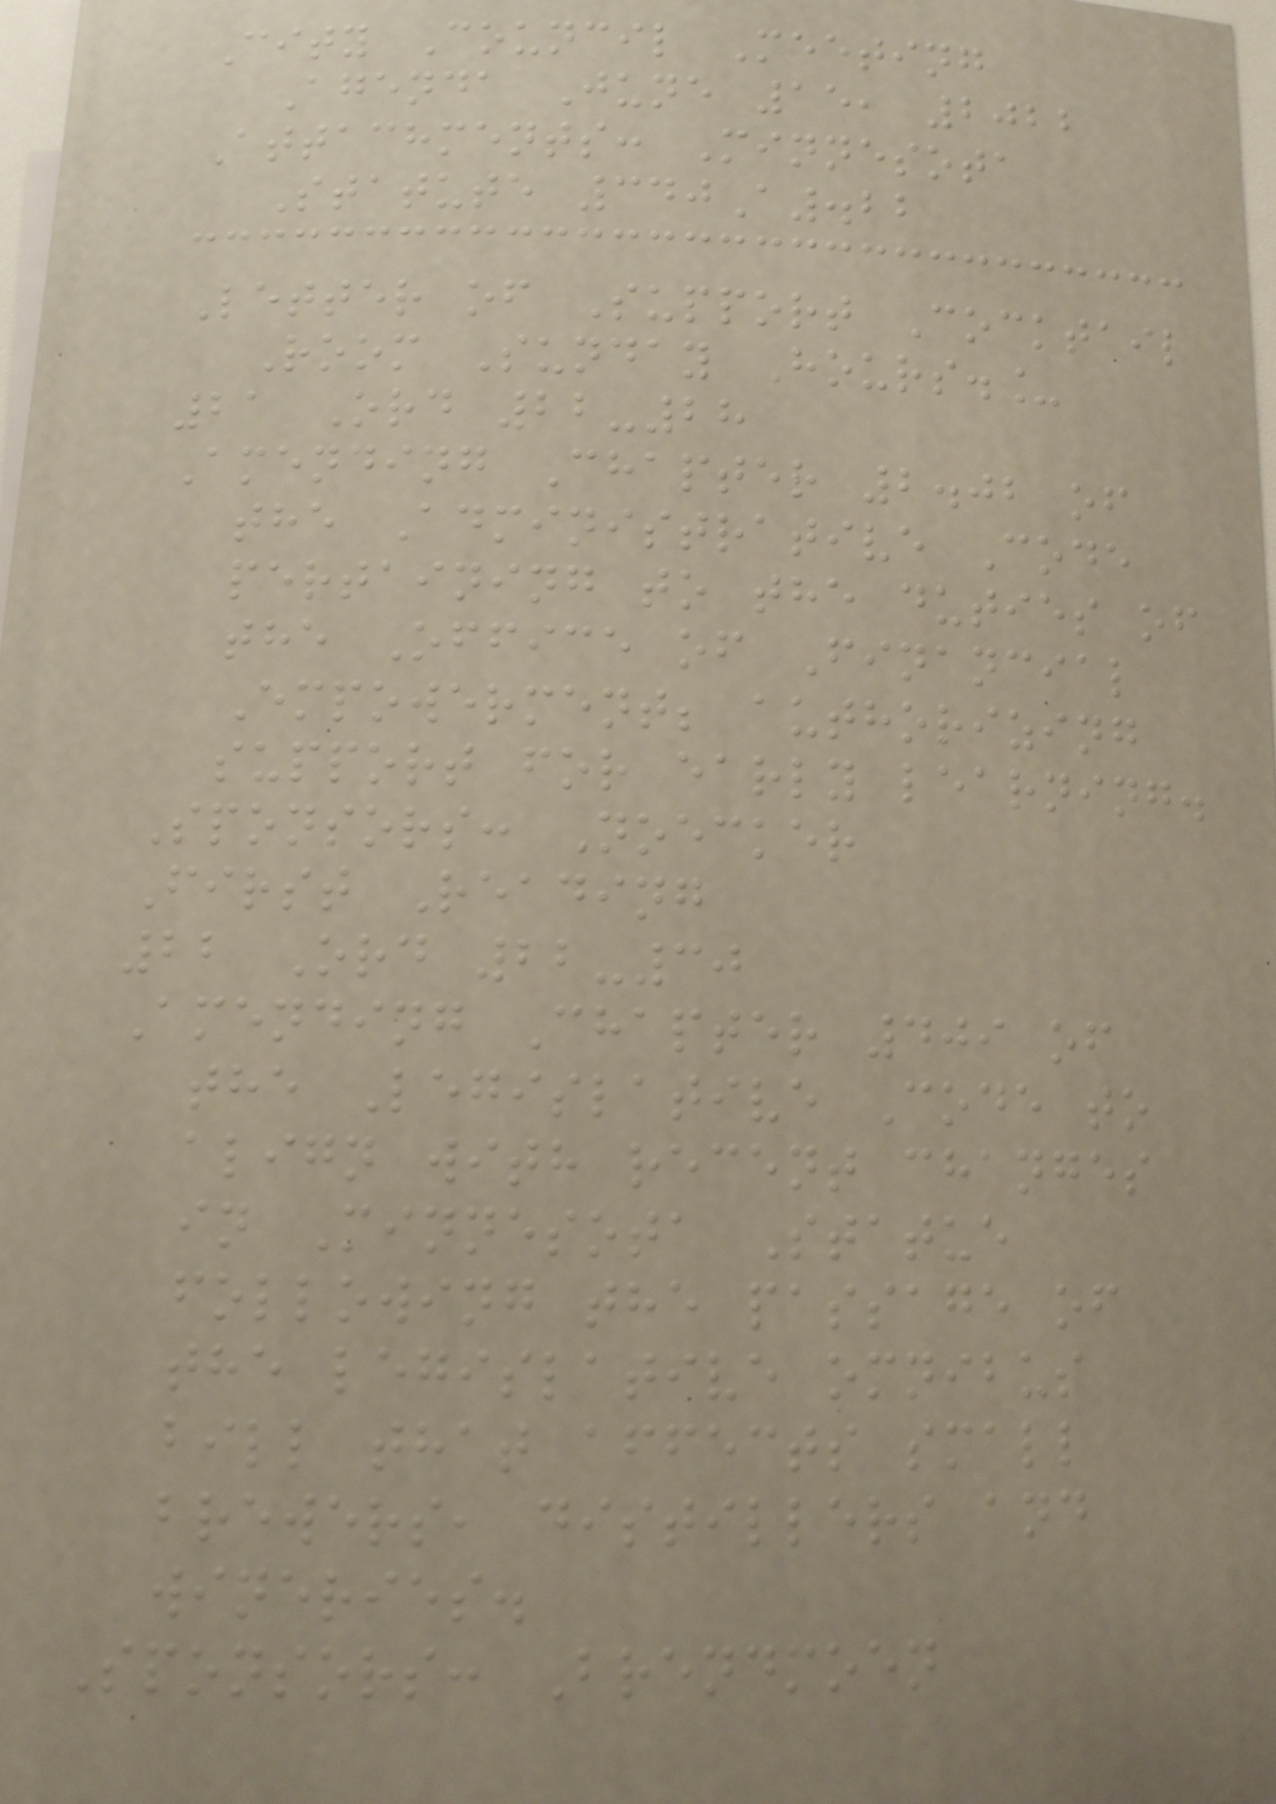City Council Meeting
Agenda June 15, 2022
Attachments: Minnesota
Statute 340A.22
Letter of Support Cocktail
Room Sunday Hours._
21 Ord 22-28
Amending Chapter 2.02 of
the Administrative Code
pertaining to the duties of
the Office of Financial
Empowerment; authorizing
support for early learning.
Sponsors: Noecker
First Reading
22 Ord 22-30
Amending Chapter 409 of
the Legislative Code to
align with recent changes
in Minnesota Statue
following the passage of
the legislative omnibus
bill that affects small
brewers, distillers and
wineries.
Sponsors: Brendmoen
